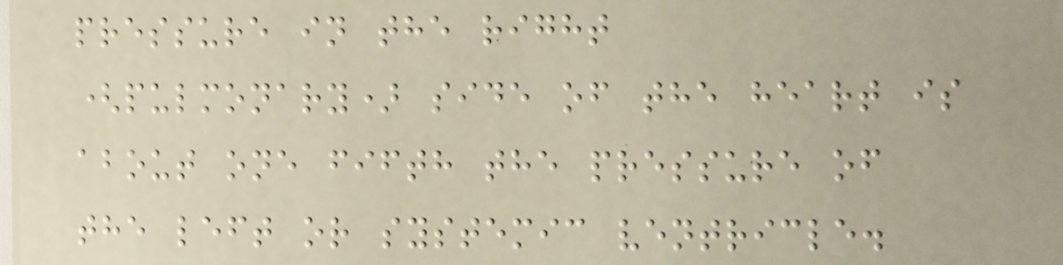pressure in the right
(pulmonary) side of the heart is
about one fifth the pressure of
the left or systemic ventricle.
